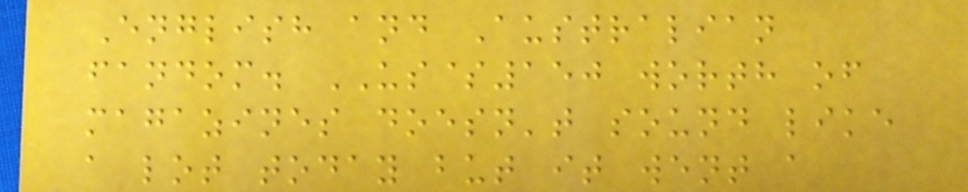English and Australian
fandom. US$150 worth of
magazines doesn't sound like
a lot today but it went a
